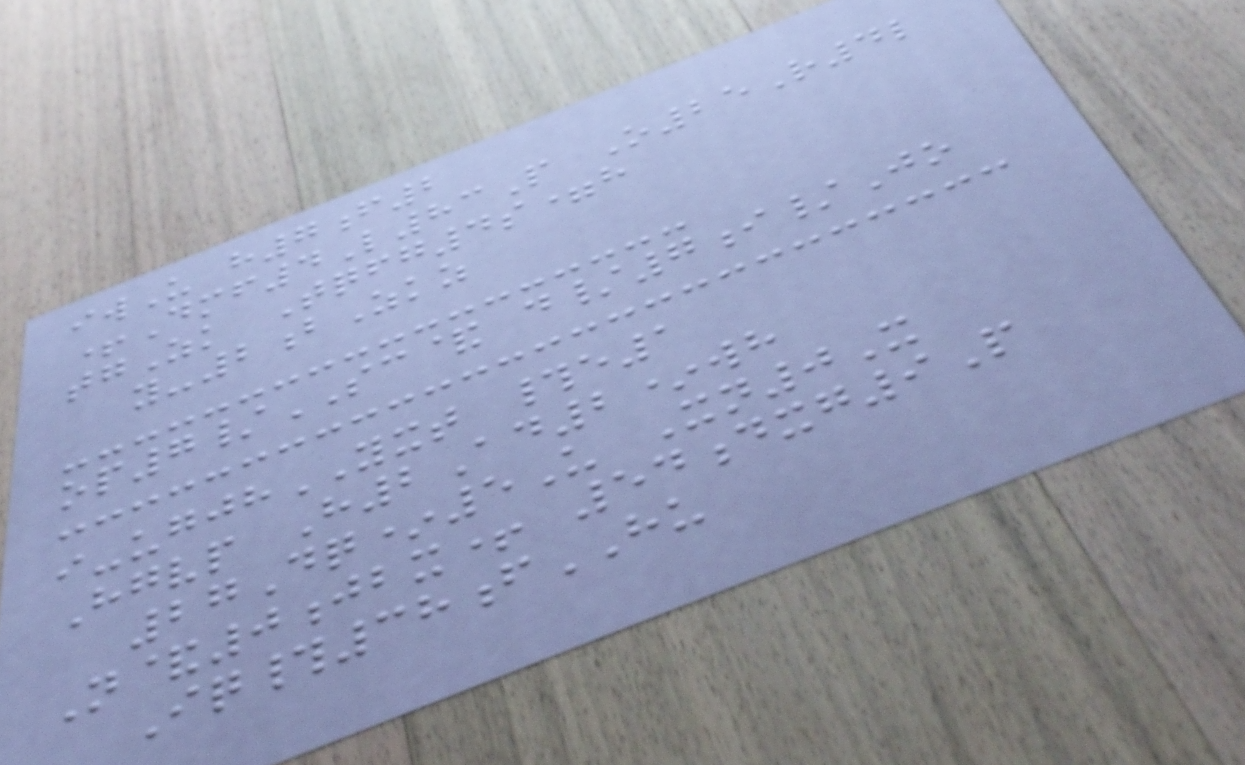iwU h7f2
+Dmf4L83P O25R4l
tgZk Tqfg4s=h
y-2bZkz
op7/SC& d/7i/Jo
i-ugjhYXT #e1
Hgvp H2Ad2*wh
27Dq*5U Xn0X
N&0jbx+ 54dxg9P
Iq#38fHU
